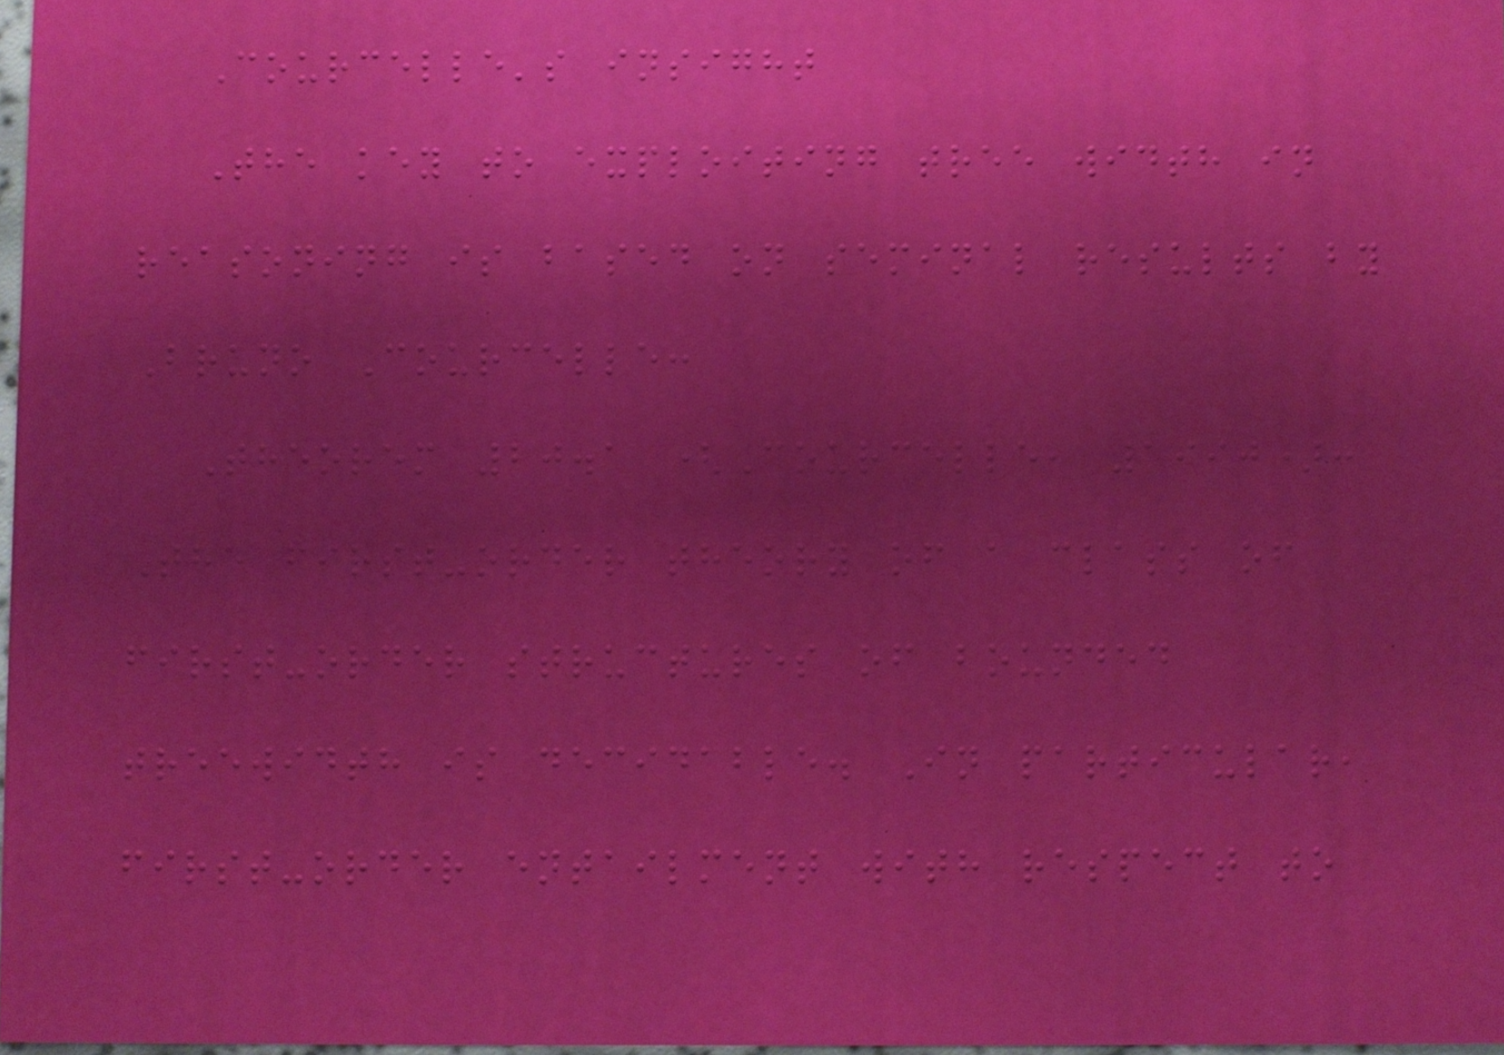Courcelle's insight
The key to exploiting tree width in
reasoning is based on seminal results by
Bruno Courcelle:
Theorem 20.1 (Courcelle, 1990):
The first-order theory of a class of
first-order structures of bounded
treewidth is decidable. In particular,
first-order entailment with respect to
